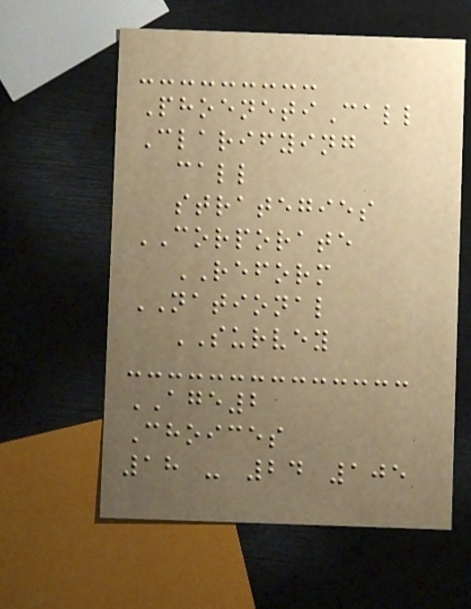PhoenetiCall
Clarifying
call
strategies
CORPORATE
REFORM
NATIONAL
SURVEY
AGE2
Choices
18 - 24 105
